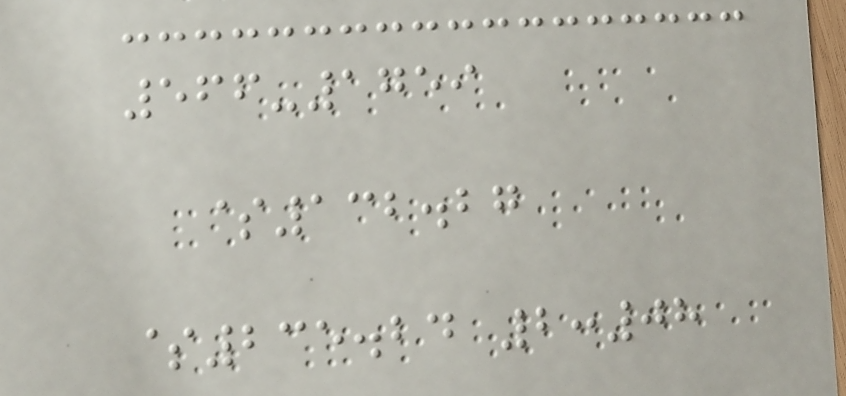566-1759
$132.27
$235.24 2:08
